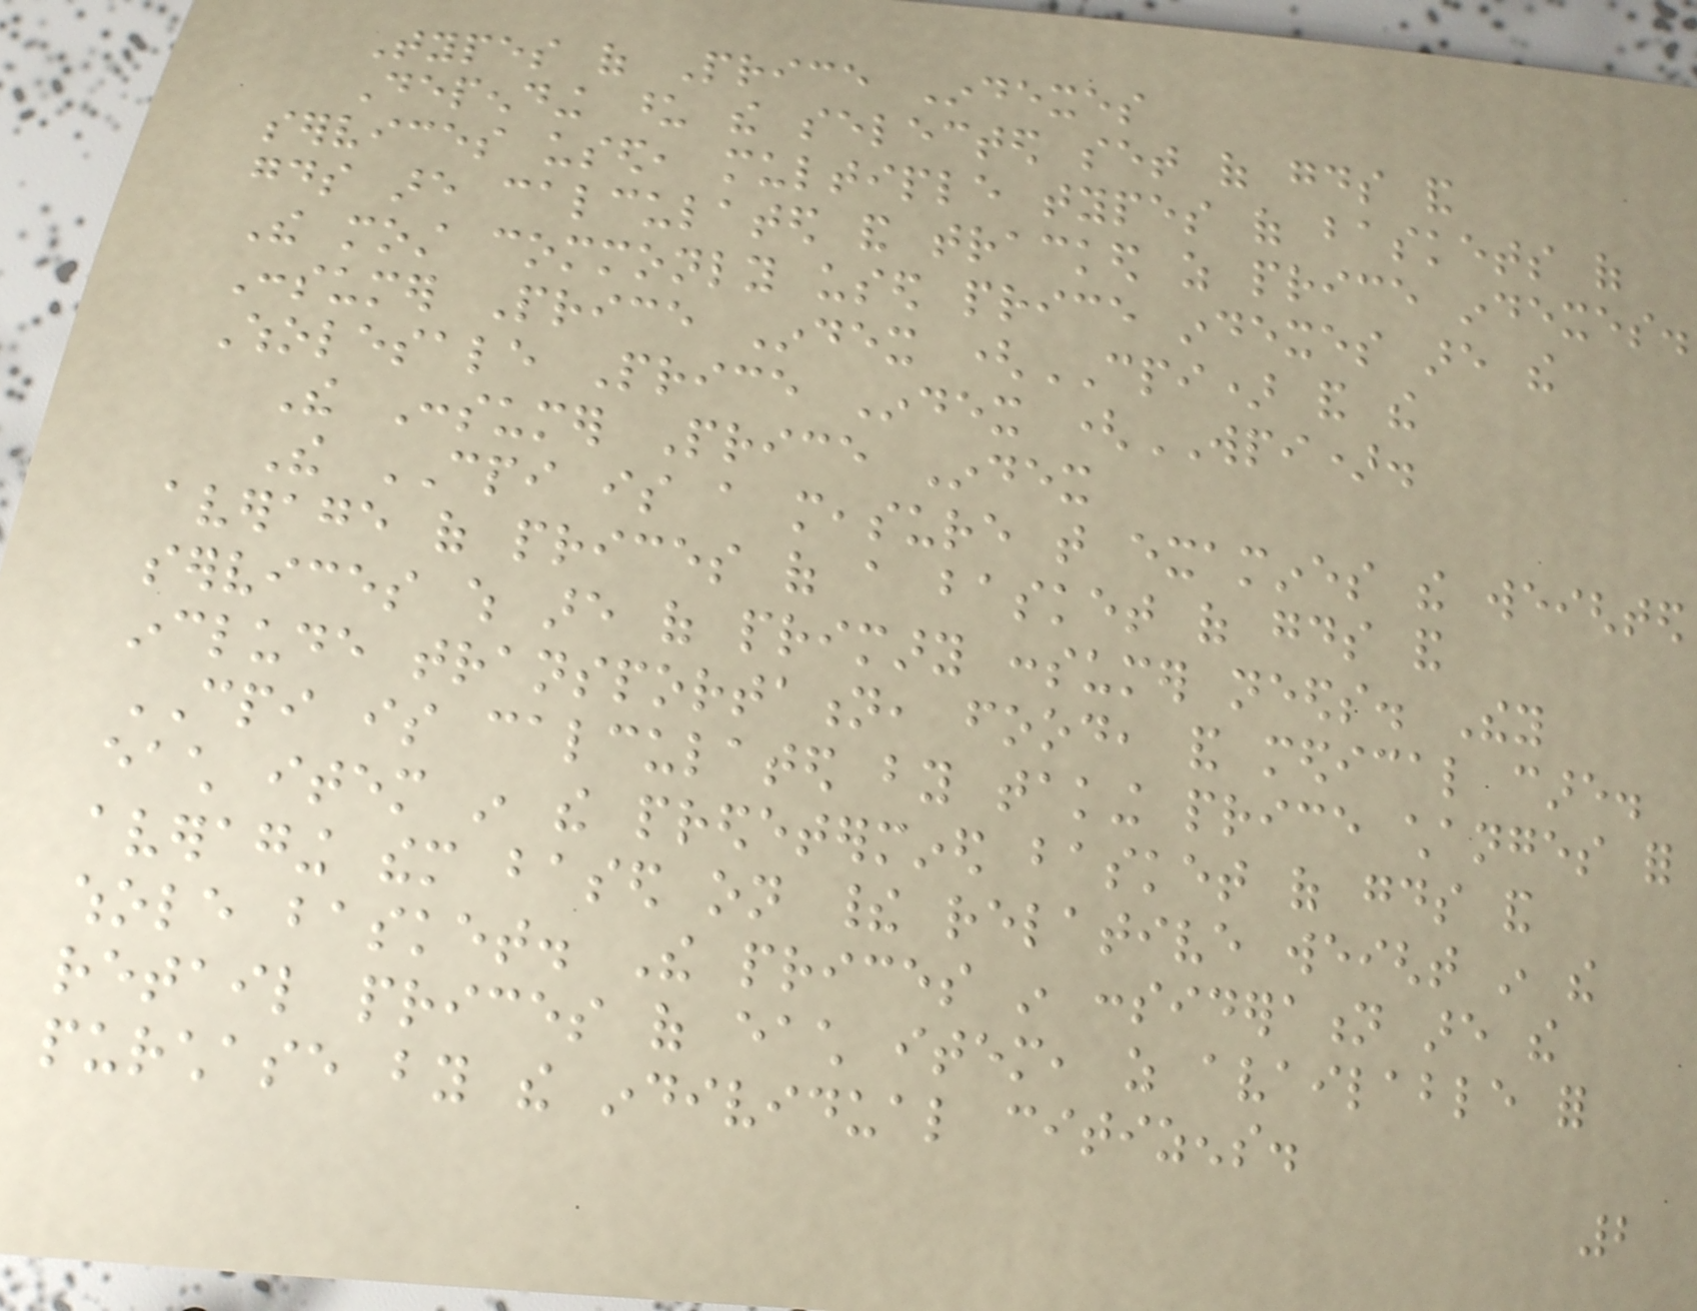Types of Price Indexes
Depending upon the selected set of goods and
services used, multiple types of baskets of
goods are calculated and tracked as price indexes.
The most commonly used price indexes are the
Consumer Price Index (CPI) and the
Wholesale Price Index (WPI).
The Consumer Price Index
The CPI is a measure that examines the weighted
average of prices of a basket of goods and
services which are of primary consumer needs. They
include transportation, food, and medical care.
CPI is calculated by taking price changes for
each item in the predetermined basket of goods and
averaging them based on their relative weight in the
whole basket. The prices in consideration are the
retail prices of each item, as available for
purchase by the individual citizens.
2
